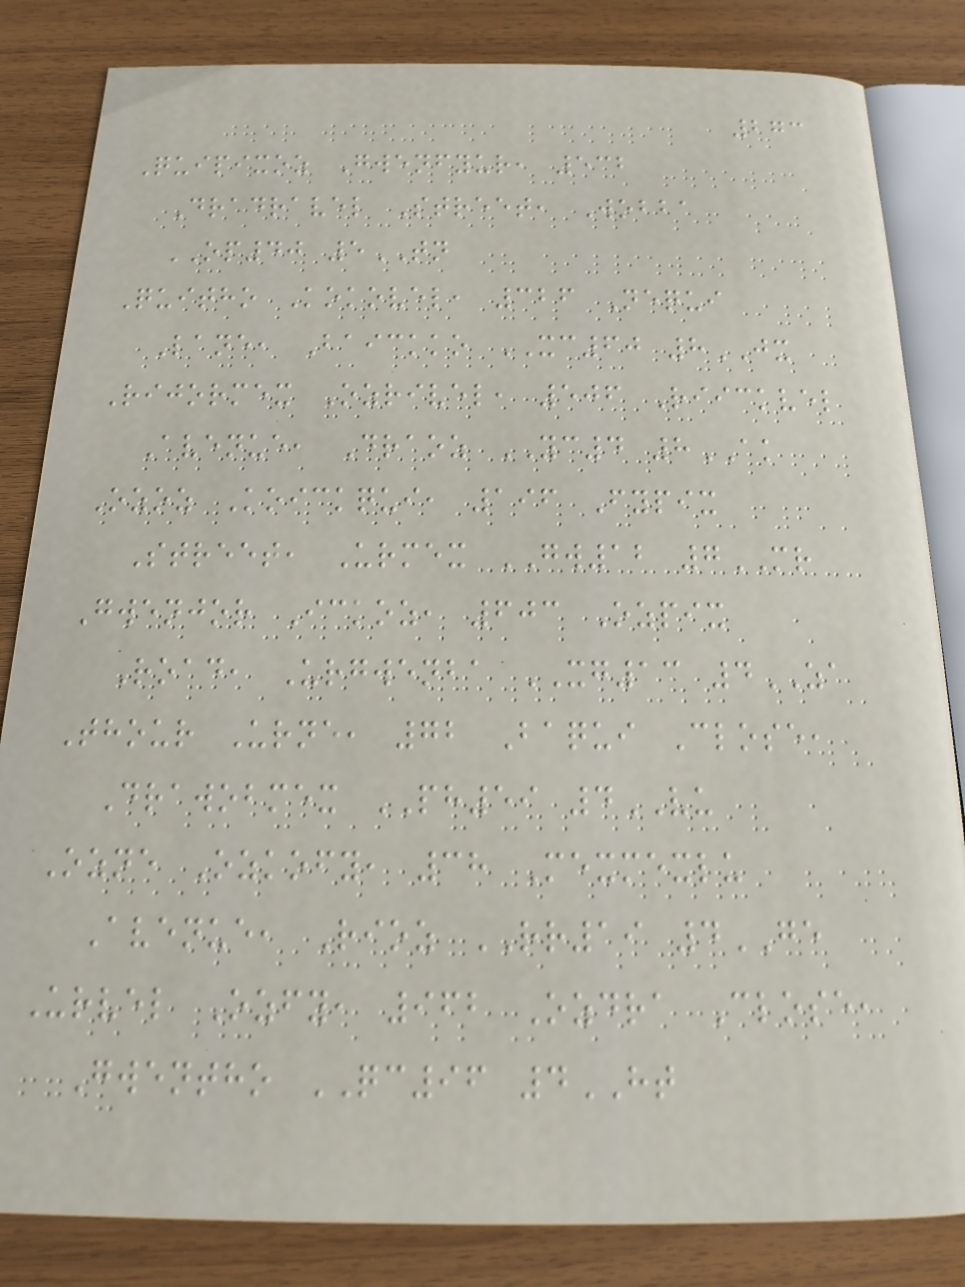273
Quipixoz Gwenfyur, 532
Dradravel Street, Wobba
OP40 5TN
Quitho Kokovel, 326 Nequi
Lane, Baickko XC60 8JX
Rijormex Ozrivel, 506 Riickvel
Avenue, Draoz YC4 8AK
Ozoz Koickqui, 196 Fypix
Street, Urmex GW12 7MR
Gwenjor Ickoz, 603 Ozpix
Road, Urgwenba XG13 4ZA
Thour Urne, 72 Baqui Close,
Drawobmex PH59 4VU
Ozne Ozkofy, 38 Mexmexlu
Avenue, Rioz RR19 4GE
Urvel Ozfy, 962 Ozdra Close,
Gwentho QC96 4HT
